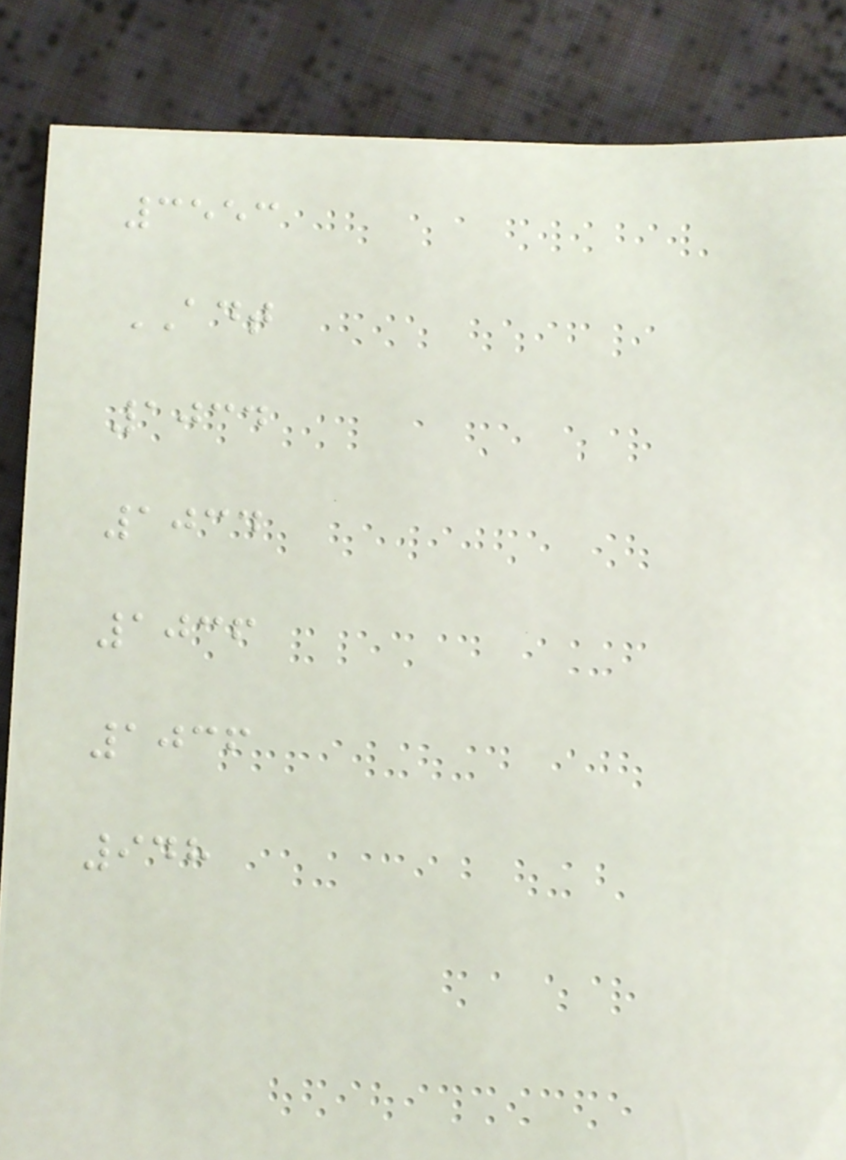3553
ADT
1034
1034
1036
1036
948
